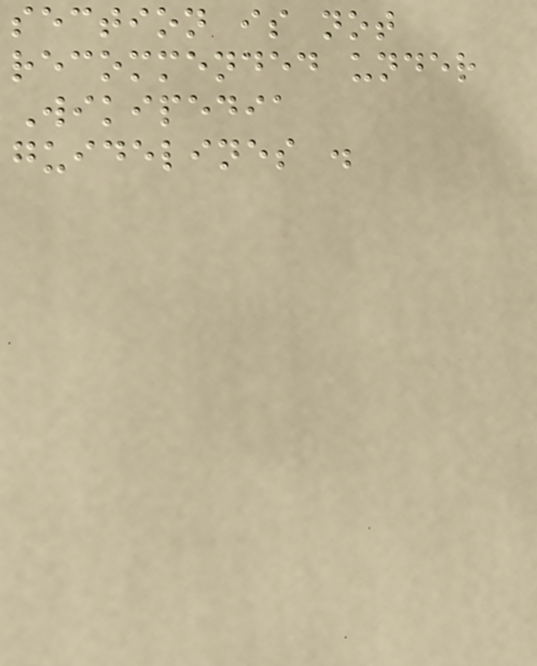section is not
recommended under
Wikipedia
guidelines .
